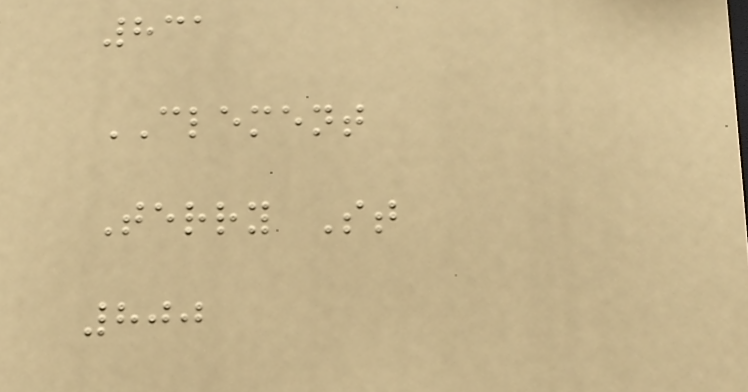831
CLEMENT
Terry St
800
